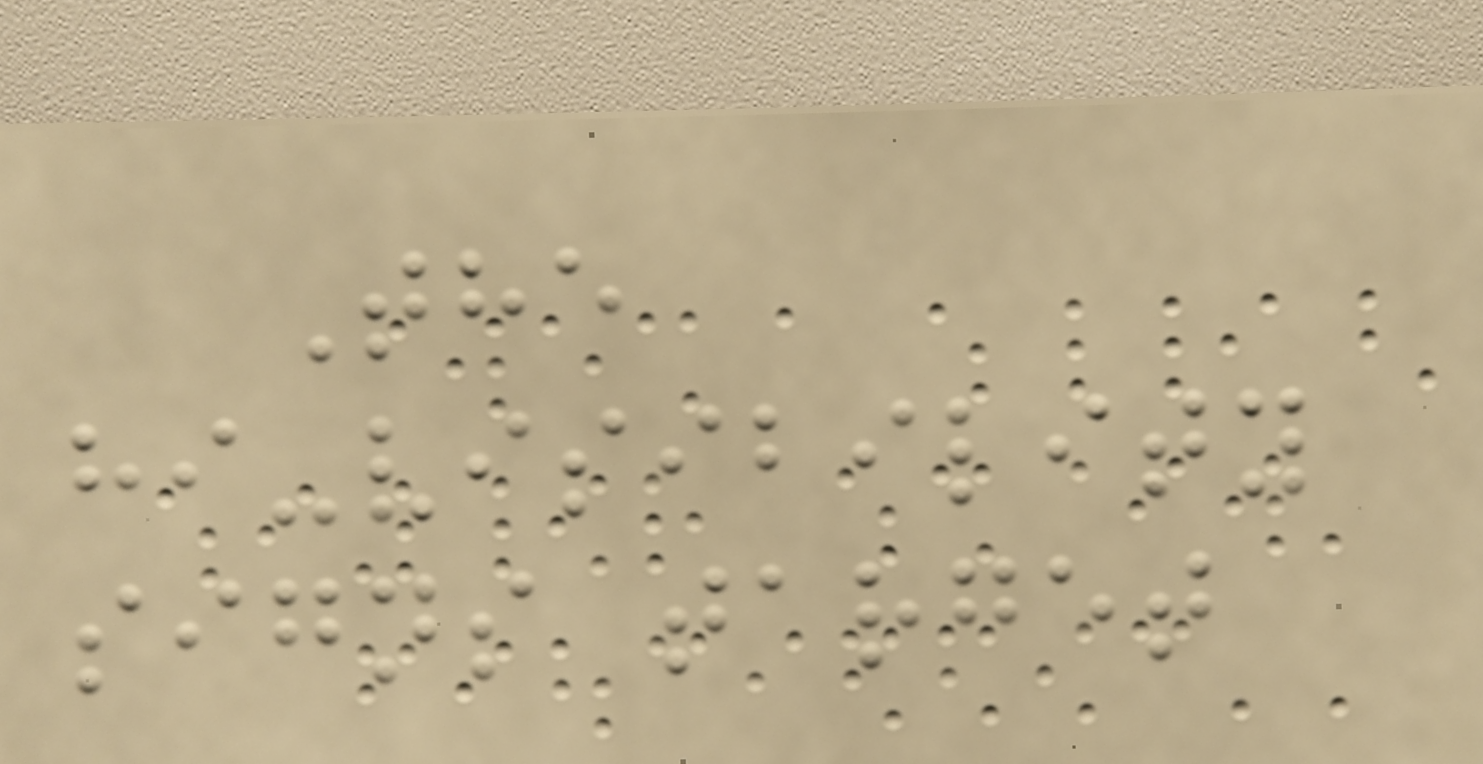The
hi-visibility
signs target
